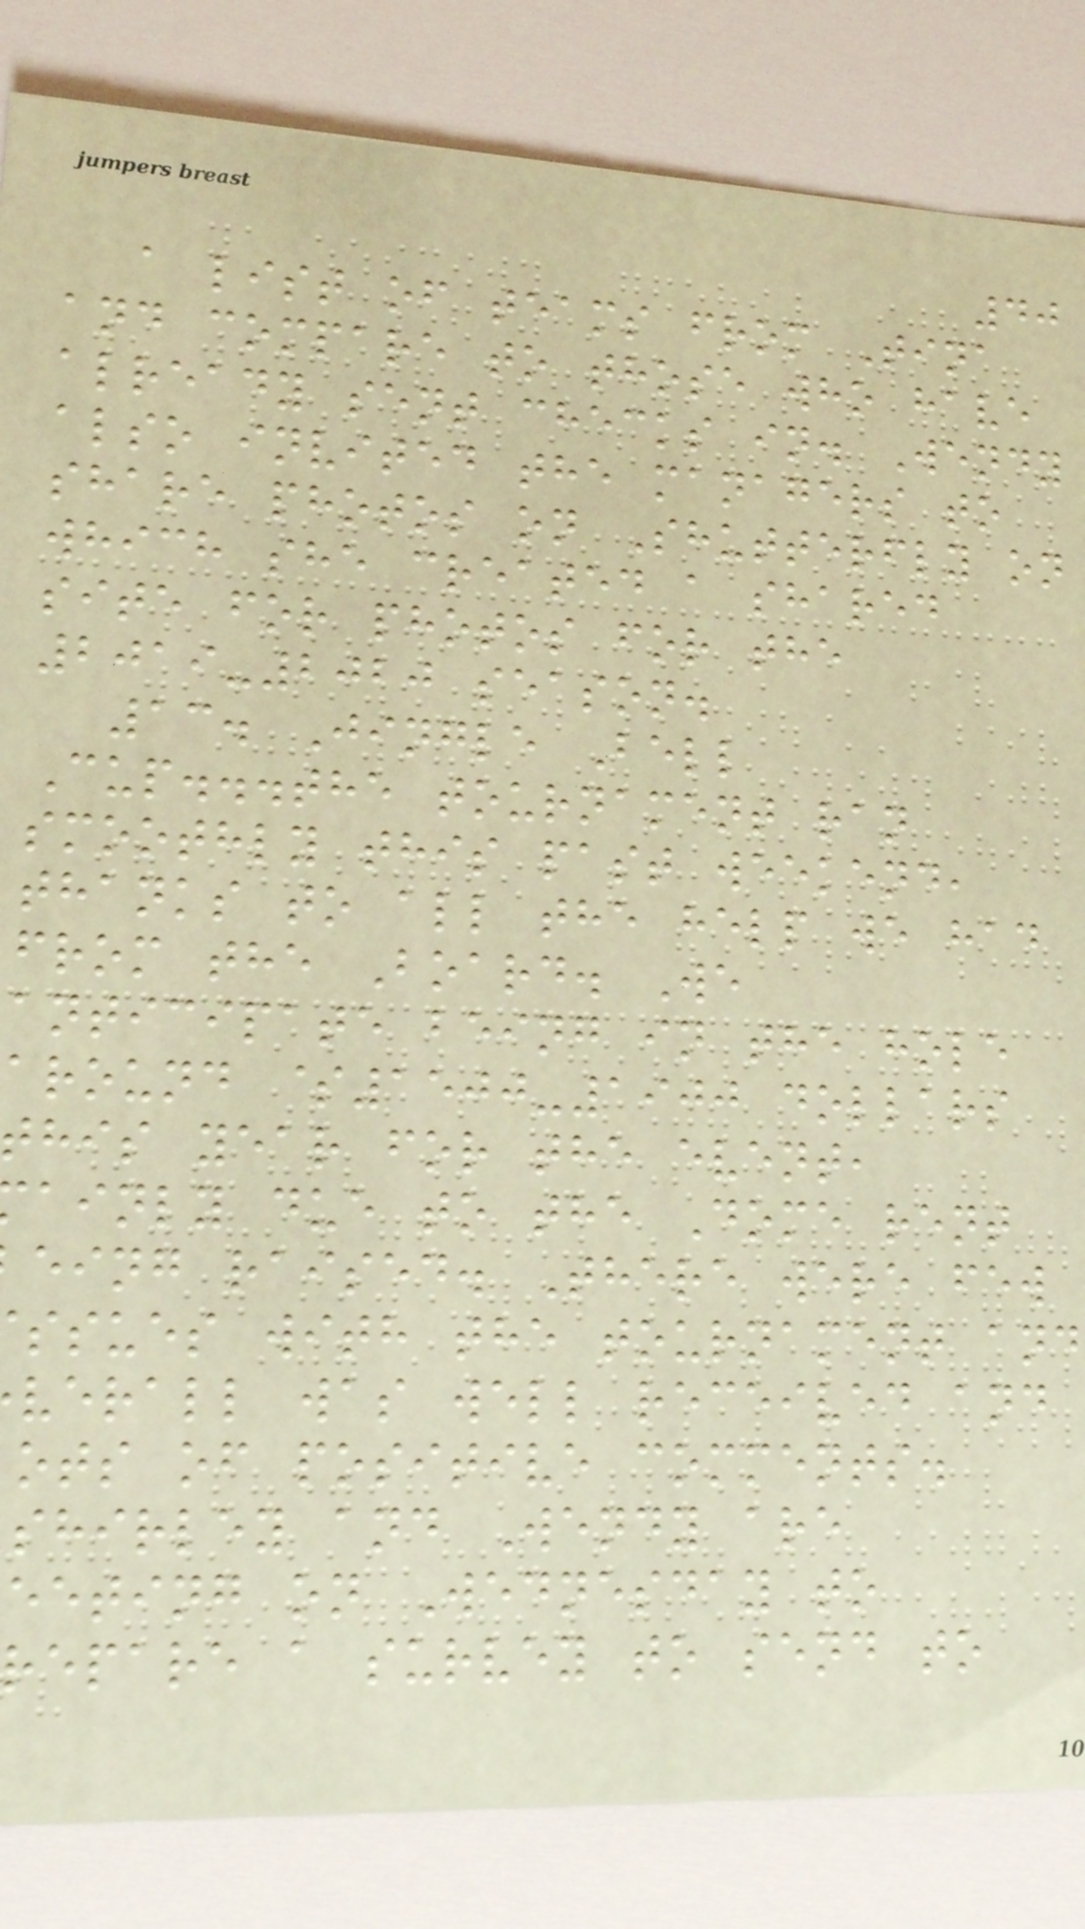40
a list of teams from Tina
and compare to those who have
already sent checks in. Wendy
also invited the managers to
share photos on Shutterfly on
which she created a shared
site for photos for the
2019-2020 season.
13. Jingle Bell
Cup...the tournament ran
smoothly this past weekend,
thanks to all the help we had
from the Board. We
anticipate being in the hole
around $1500-1900 dollars
this year for the event,
ainly due to the Dome rent
eing raised. There were few
ssues with the tournament and
verall was well received and
ots of positive comments.
shirley and Wendy are
eeting on Wednesday to
repare a survey to send to
